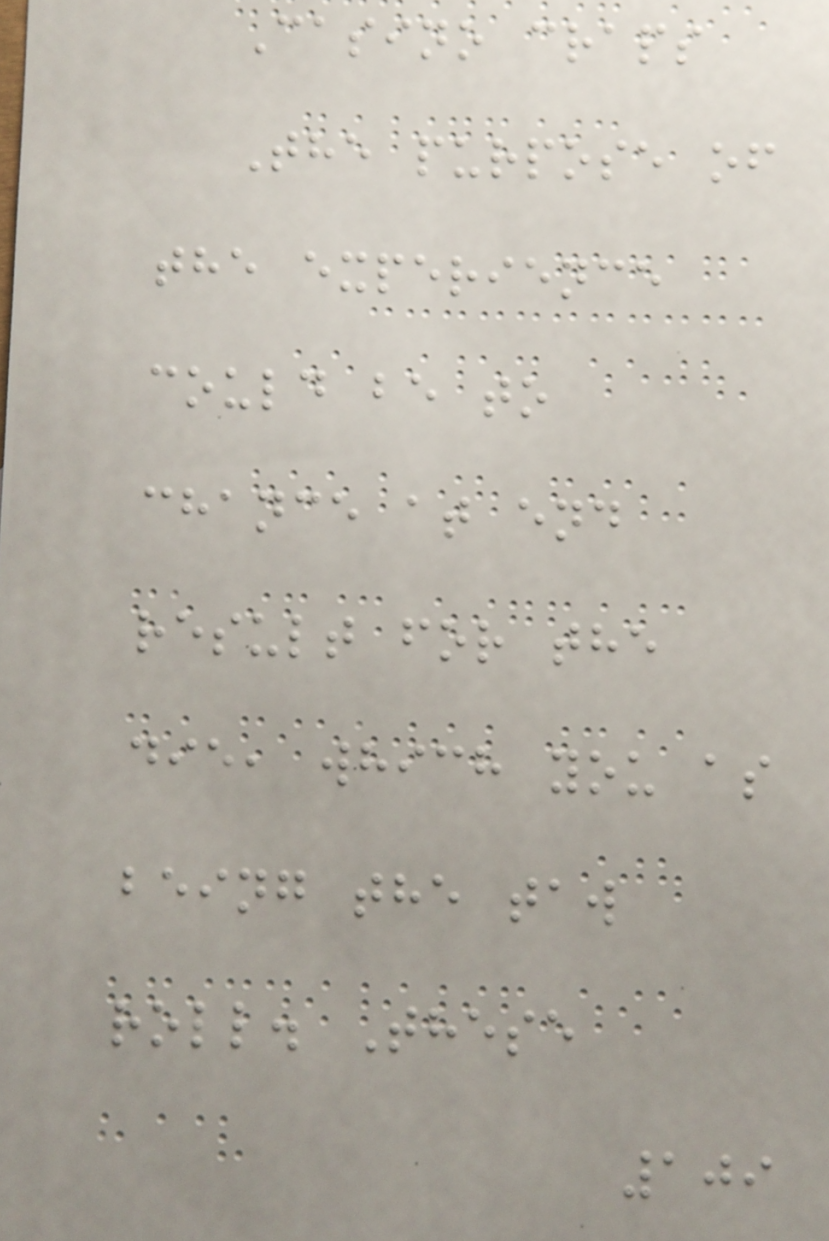Casino craps
The purpose of
the experience
could be to
chance at end
result for the
die, which you as
being the taw
roll. These
109
